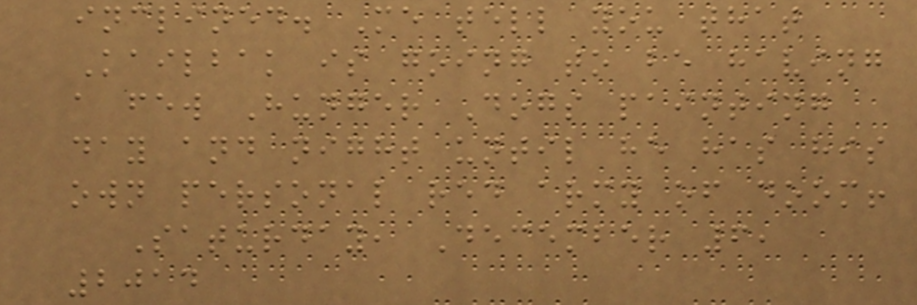inclined. Me tell you that
Kailbak is going to be having
a few Hunger Dogs painting
day and night until he has his
own personal red army of doom!
Saturday, December 6,
2014
